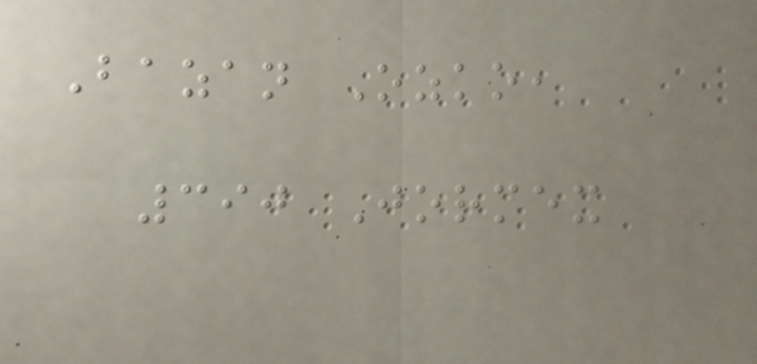Bazan Ozko,
390 Jormex
